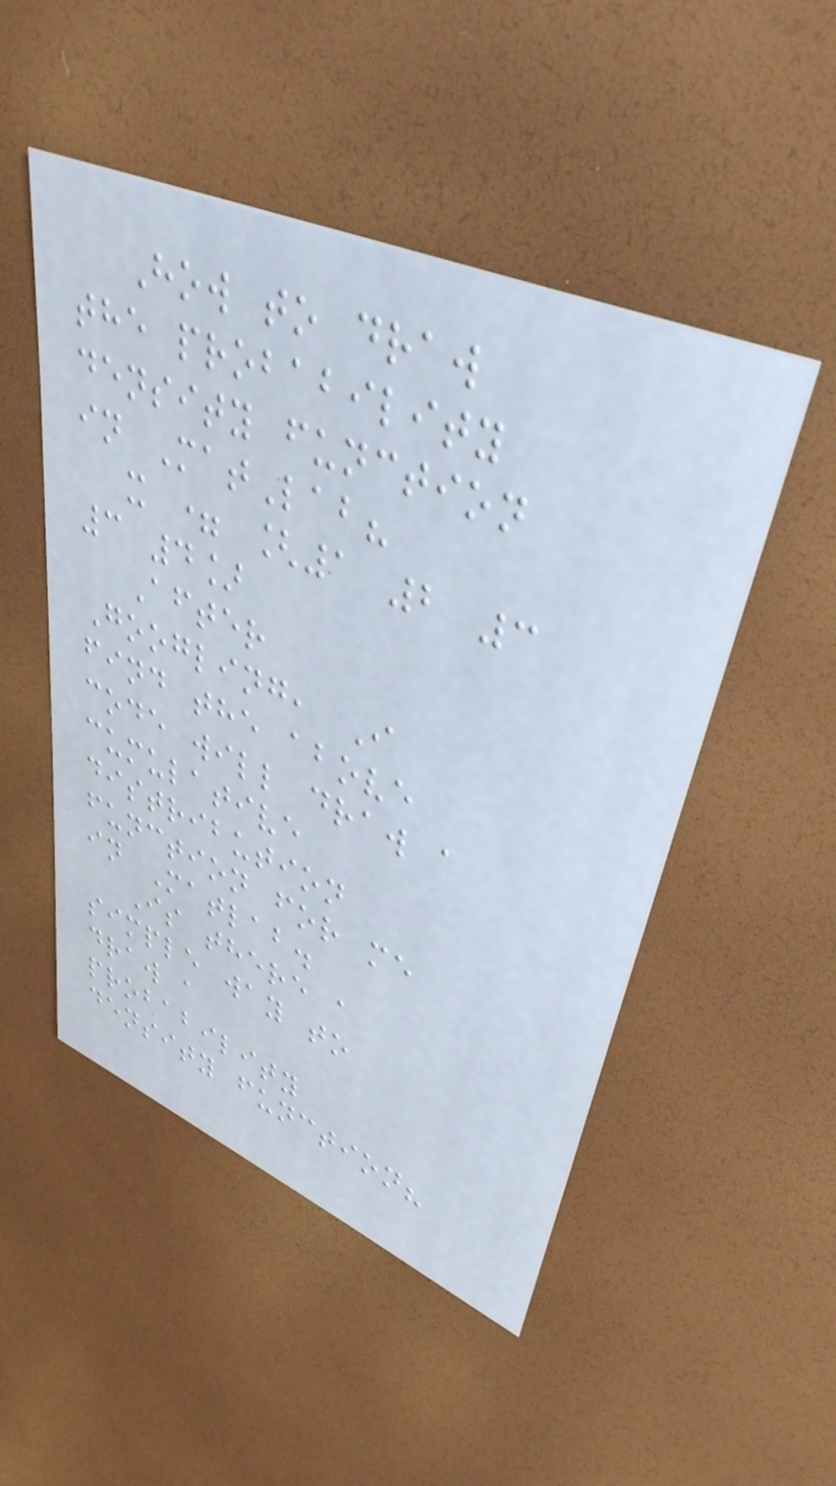How to draw
the probability
density function
in MatLab?
x = [1 2 3
3 4]
After
Googling, I
find the above
code will draw a
cumulative
distribution
function for me
in Matlab.
Is there a
simple way to
draw a
probability
density function?
